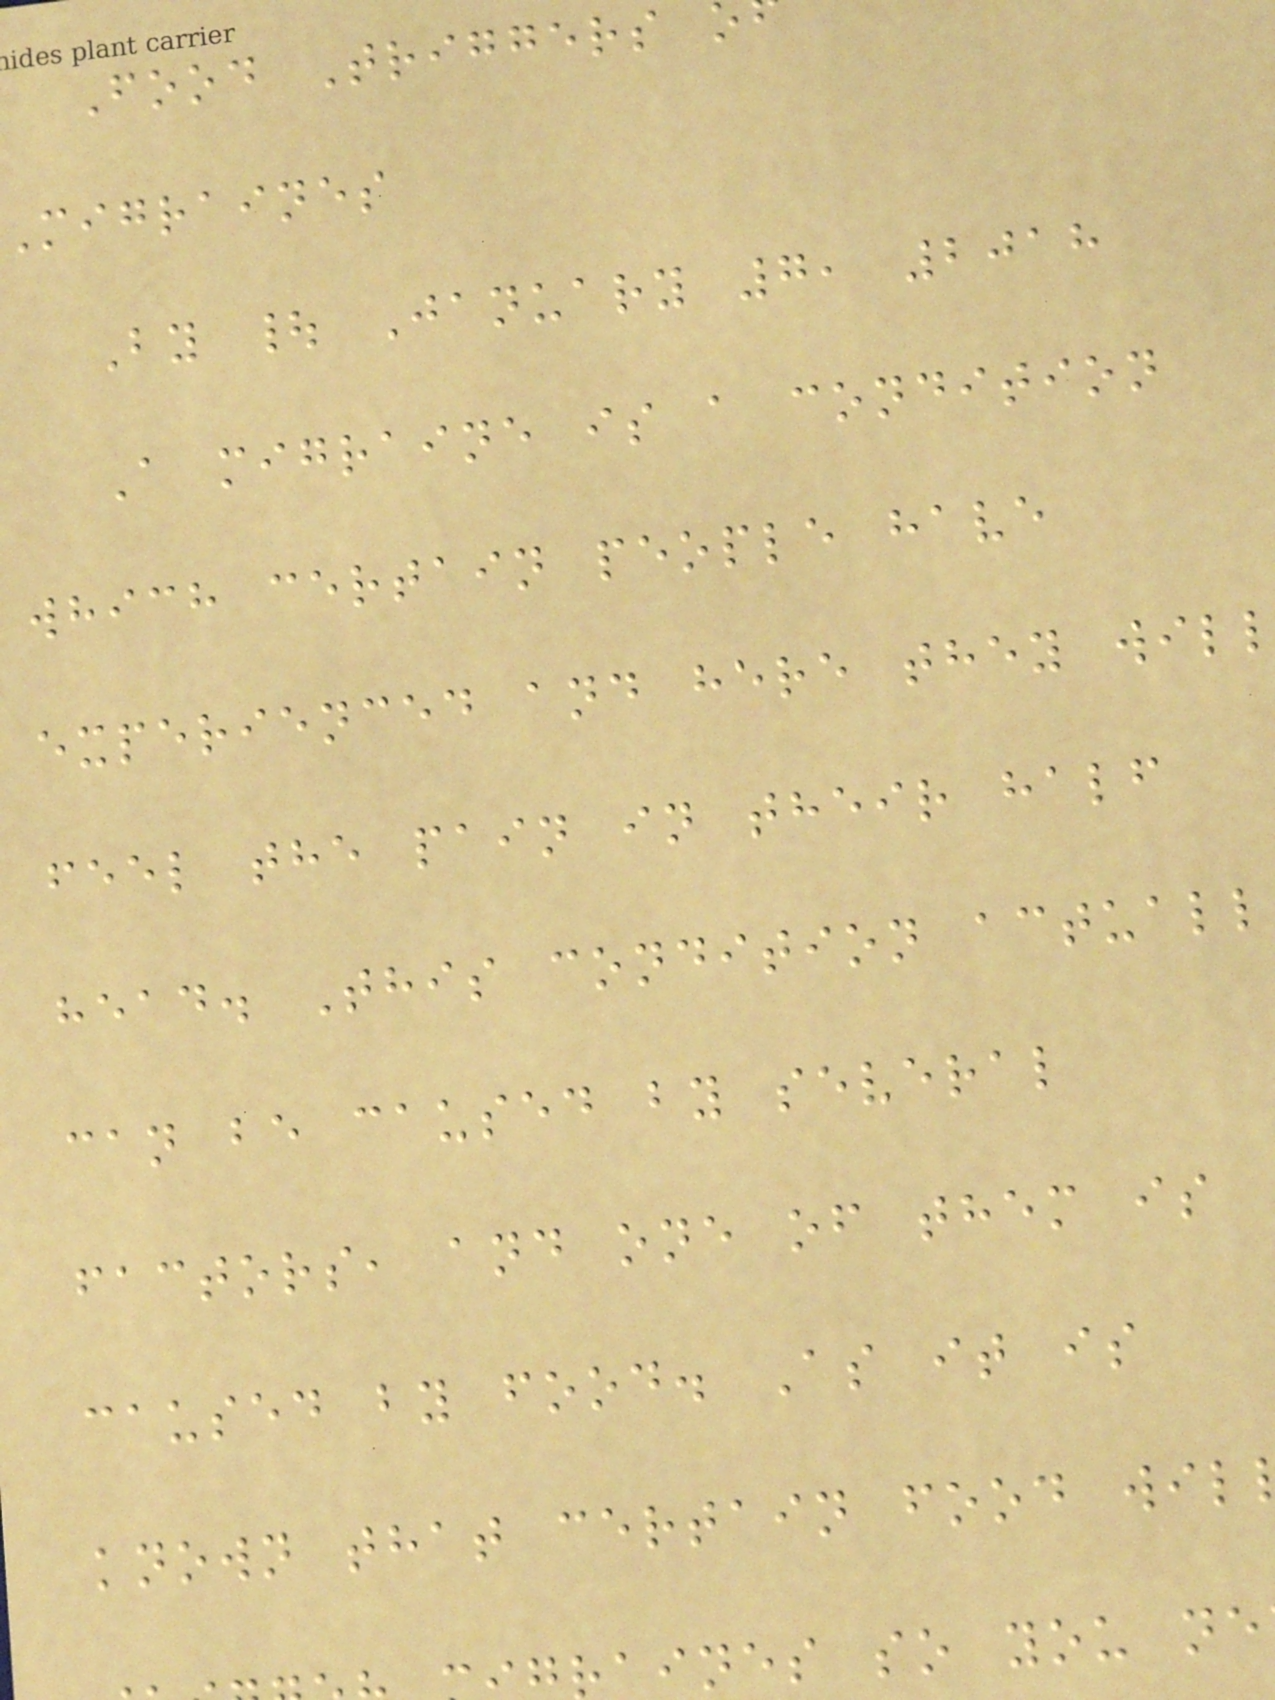Food Triggers
migraines
By | January 7, 2018
A migraine is a condition
which certain people have
experienced and here they wil
feel the pain in their half
head. This condition actuall
can be caused by several
factors, and one of them is
caused by food. As it is
known that certain food wil
aines so you ne
